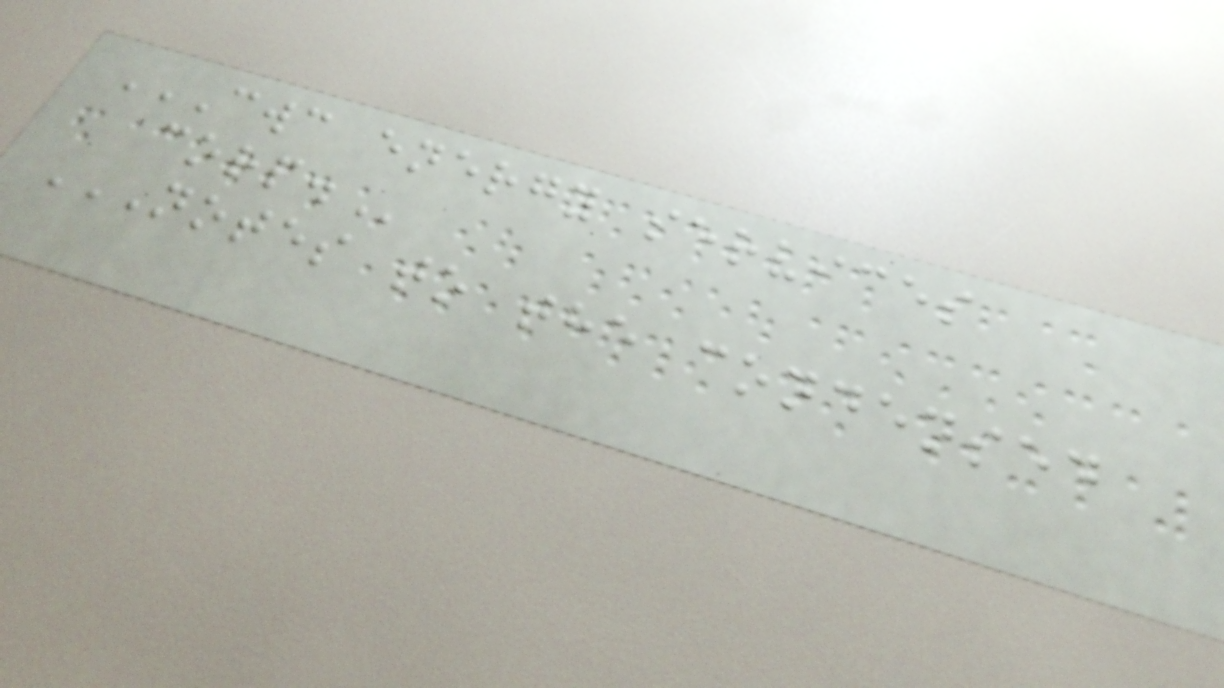CWC ENERGY SERVICES
CORP.
NOTES TO THE CONDENSED
